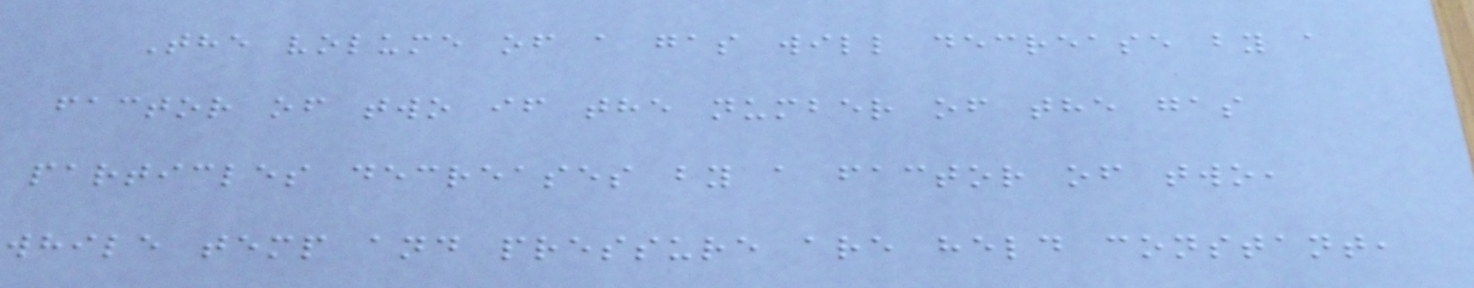The volume of a gas will decrease by a
factor of two if the number of the gas
particles decreases by a factor of two,
while temp and pressure are held constant,
